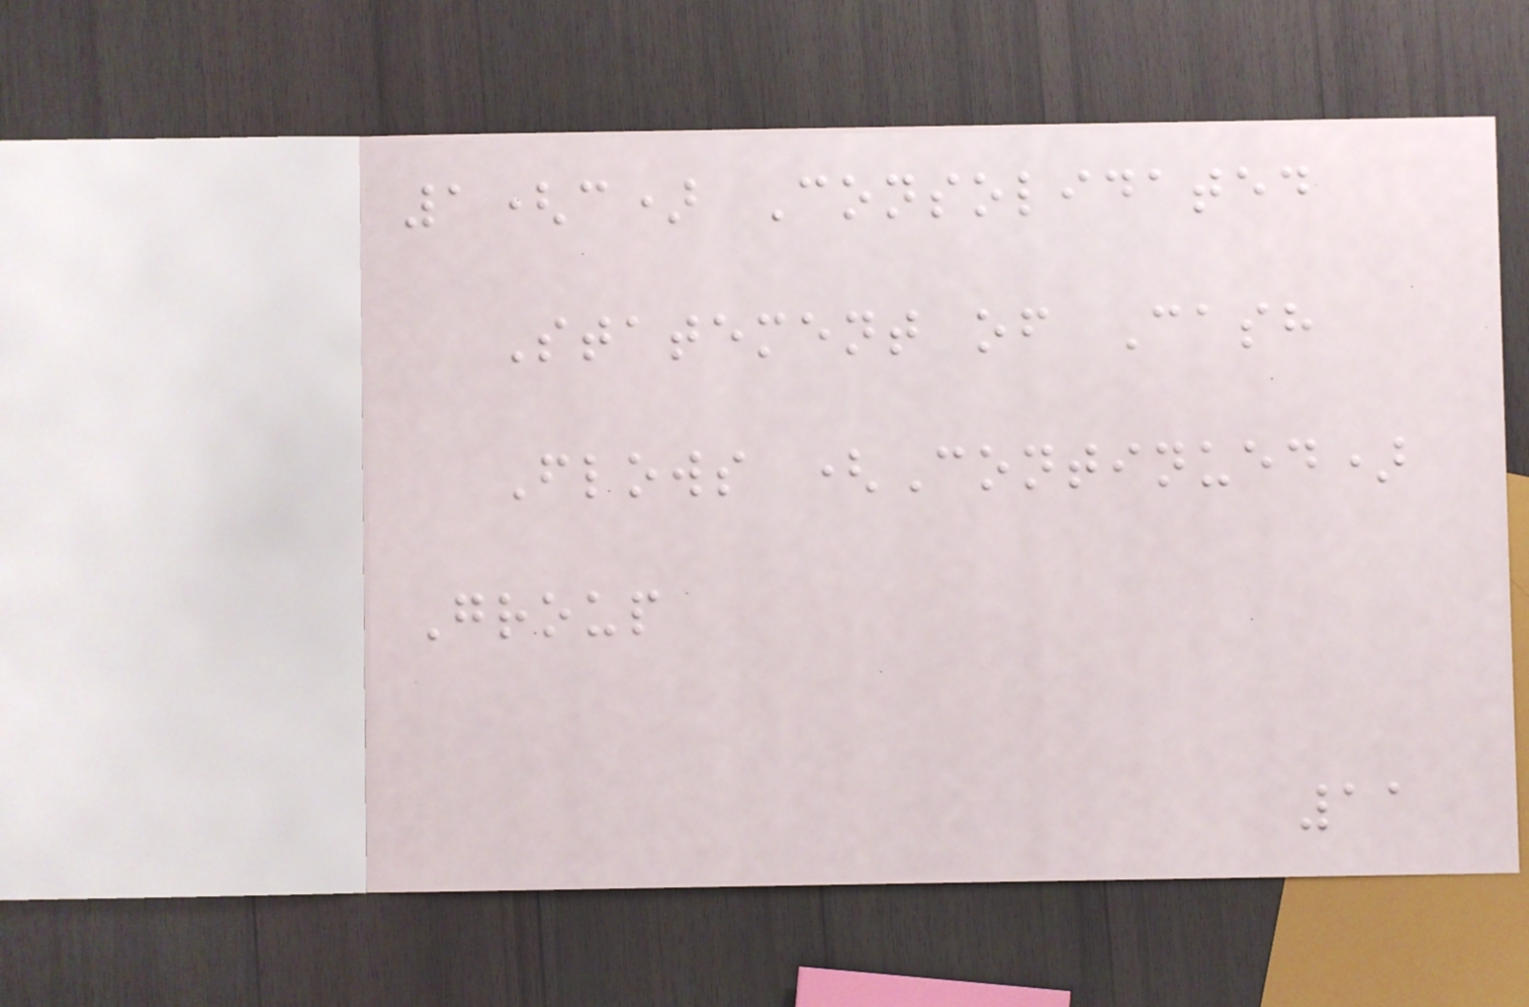1(c) Consolidated
Statement of Cash
Flows (Continued)
Group
11
